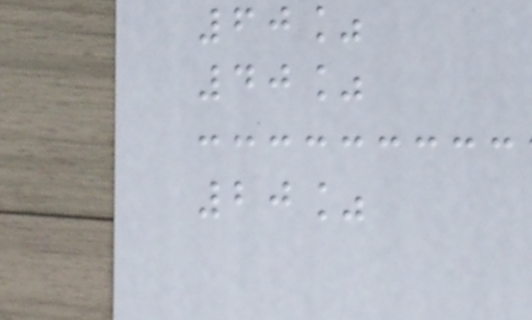60%
40%
20%
